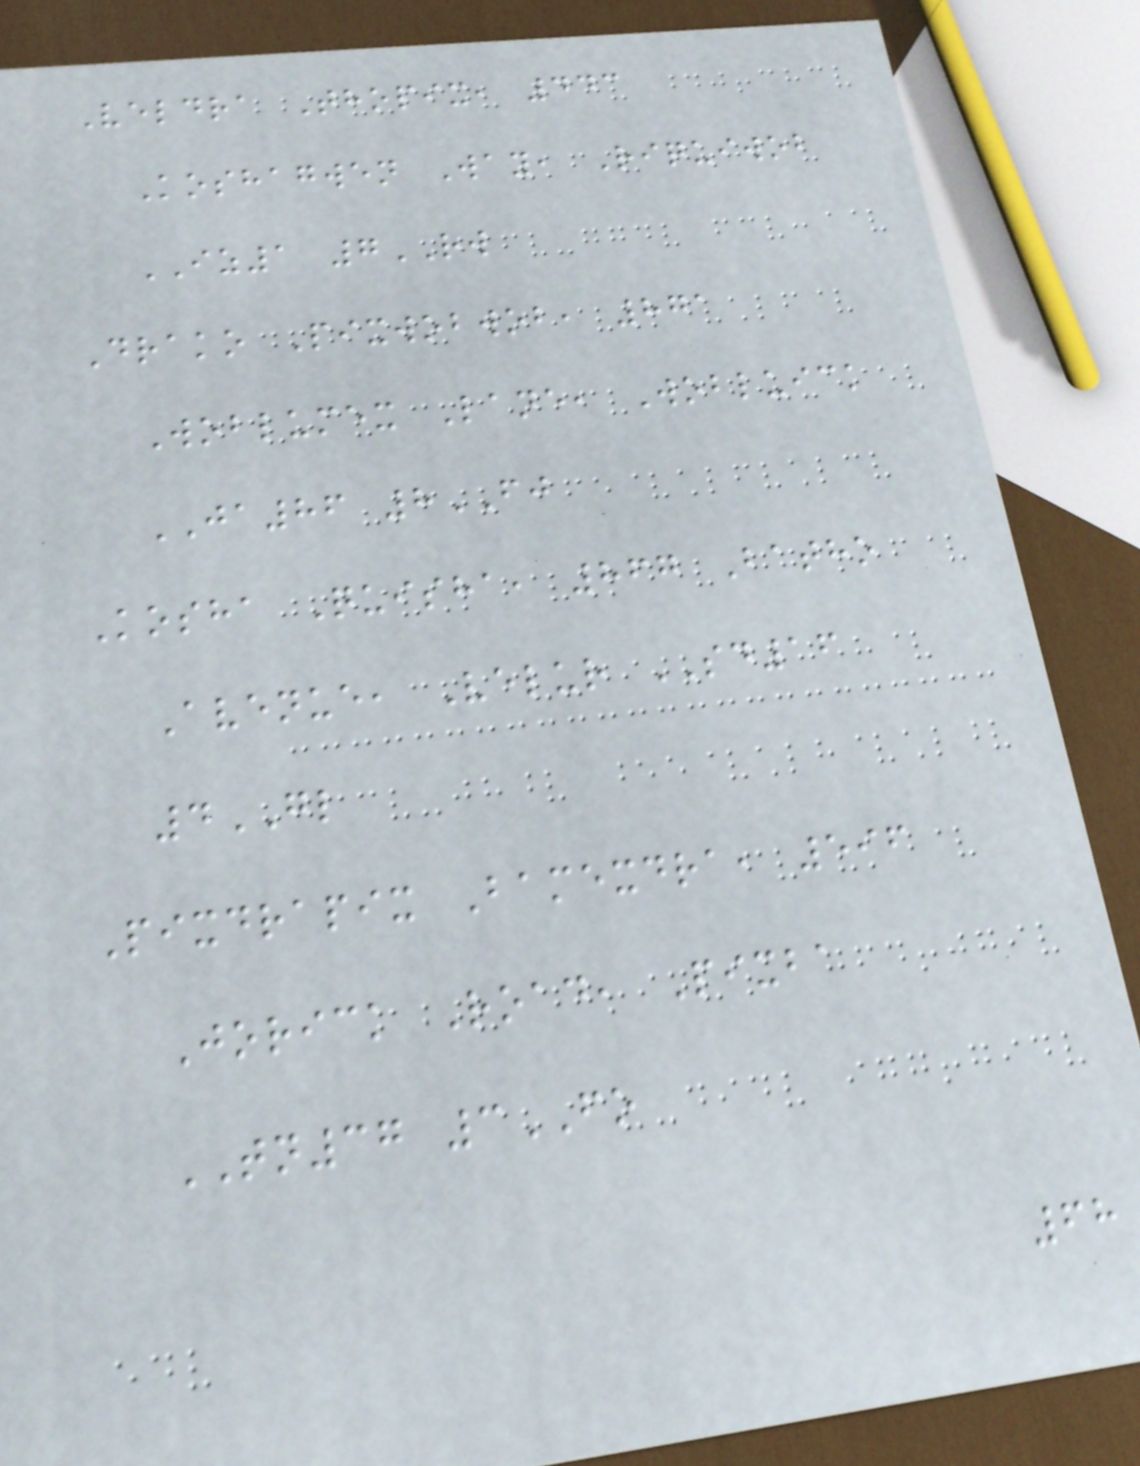Veldra Thopix, 443
Koshagwen Way, Riquiwob
IZ1 7RW
Drako Pixwobwob, 871
Woblumex Lane, Wobluick
JA86 8FJ
Kosha Quisha, 867 Batho
Avenue, Velur SD16
4GL
Pixdrapix Bamexdra, 596
Jorick Road, Pixba
TN37 3FO
68
